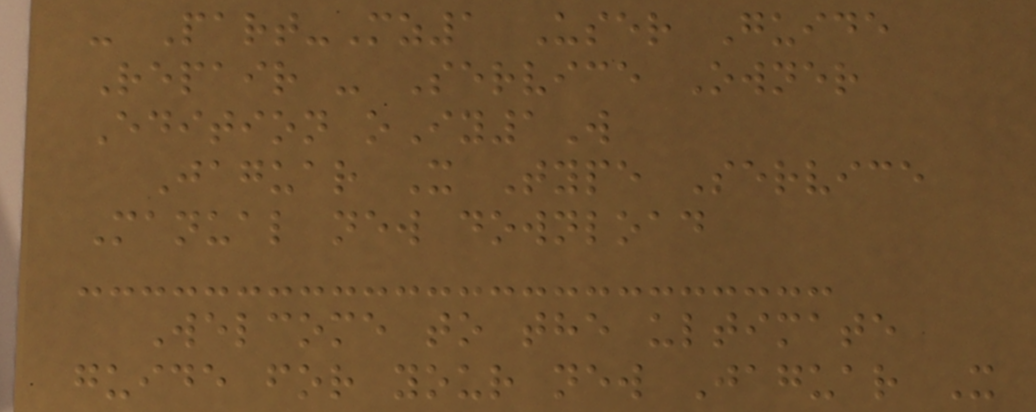- Part-Mz1 User Guide
Repair - Service Owner
Edition oIy1W
Jaguar X Type Service
Manual new download
Welcome to the ultimate
guide for your new Jaguar X
